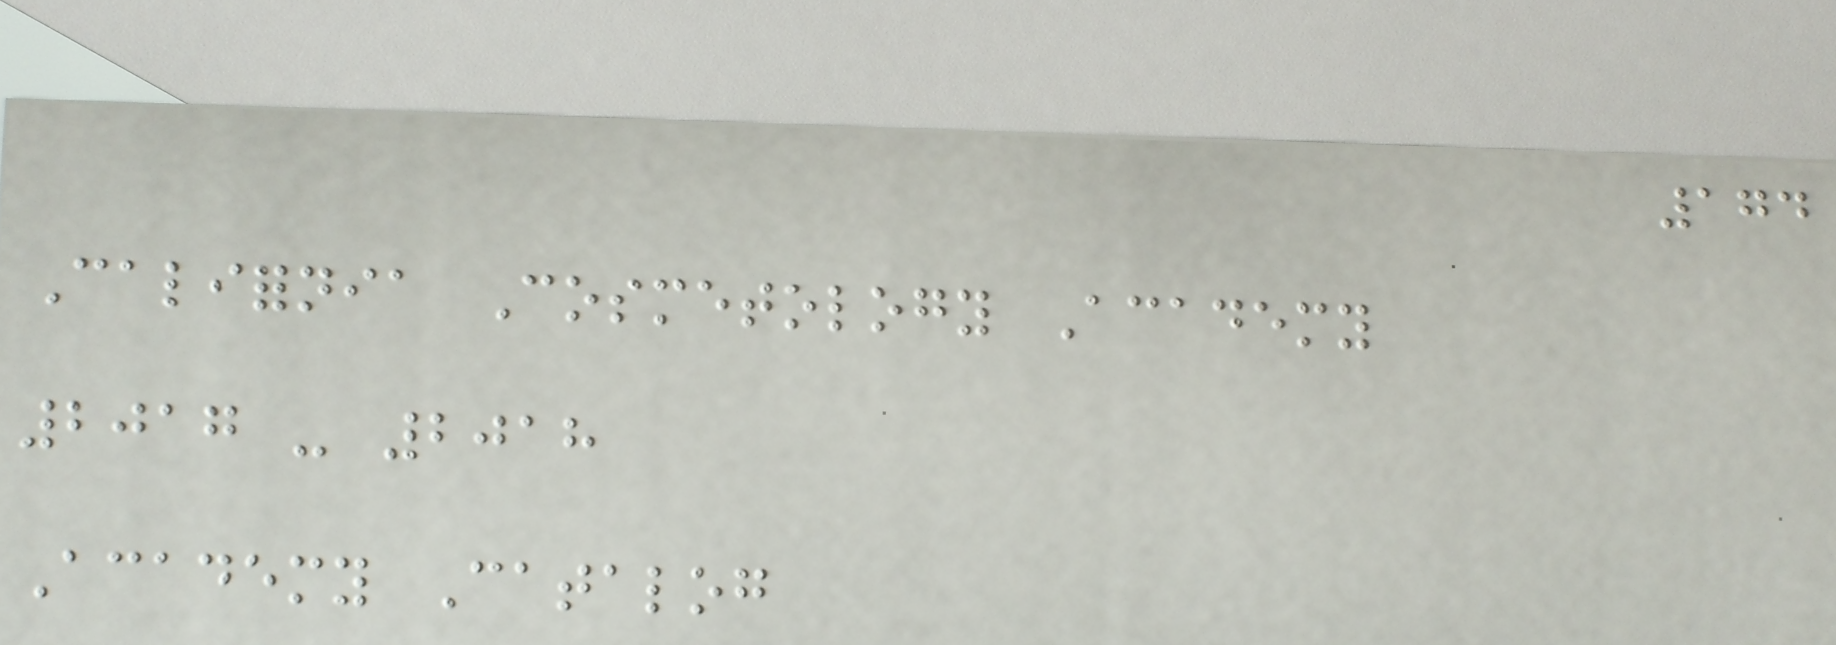174
California Cosmetology Academy
2017 - 2018
Academy Catalog
